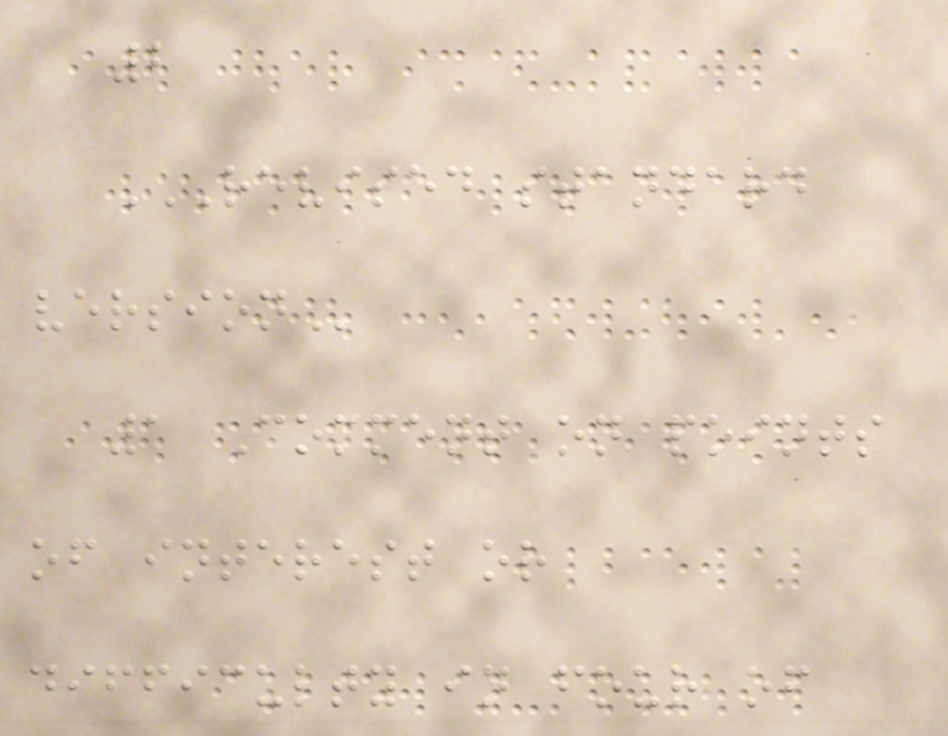2
REVISED STANDARD
VERSION
1 Comment on points
of interest or
difficulty in four of
